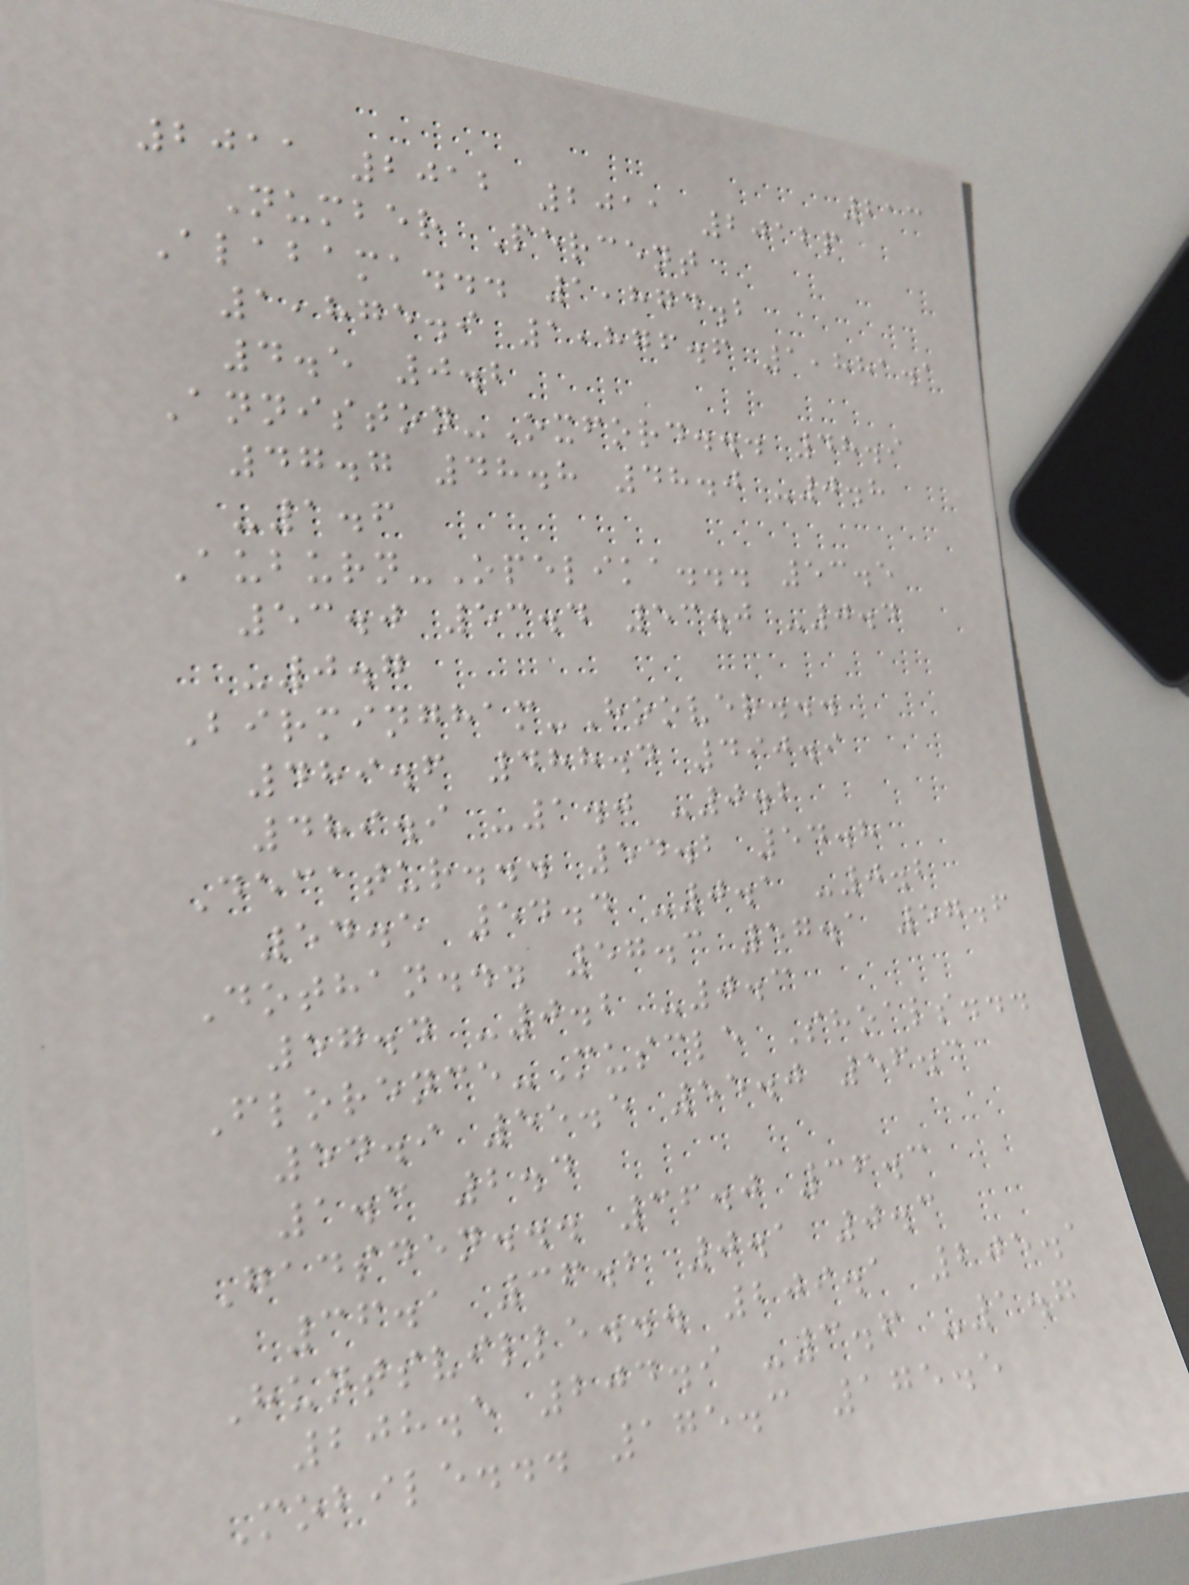213
2011 2012 2011 2012p
Number Percent
Alabama... 1,874.2
1,875.9 1,876.6 1,881.1
4.5 0.2
Anniston-Oxford... 48.9
47.7 48.8 48.0 -0.8
-1.6
Auburn-Opelika... 53.5
53.0 53.4 53.0 -0.4
-0.7
Birmingham-Hoover...
489.6 488.4 490.9
489.9 -1.0 -0.2
Decatur... 54.2 54.8
54.5 54.4 -0.1 -0.2
Dothan... 57.3 57.1 57.6
57.4 -0.2 -0.3
Florence-Muscle Shoals...
54.9 55.5 55.0 56.3
1.3 2.4
Gadsden... 36.0 36.3
36.1 36.2 0.1 0.3
Huntsville... 209.1 205.1
208.5 204.9 -3.6 -1.7
Mobile... 175.3 175.5
